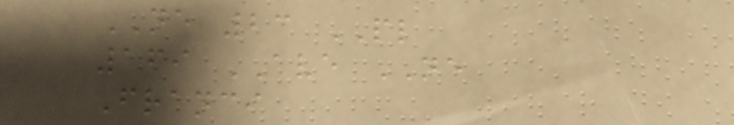NE 23 PL
169 AVE NE
Franci
